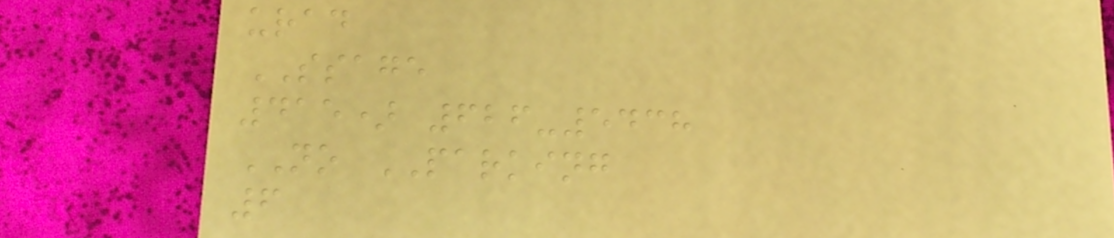urad
SSAGE
415) 626-5438
NO PARKING
6
